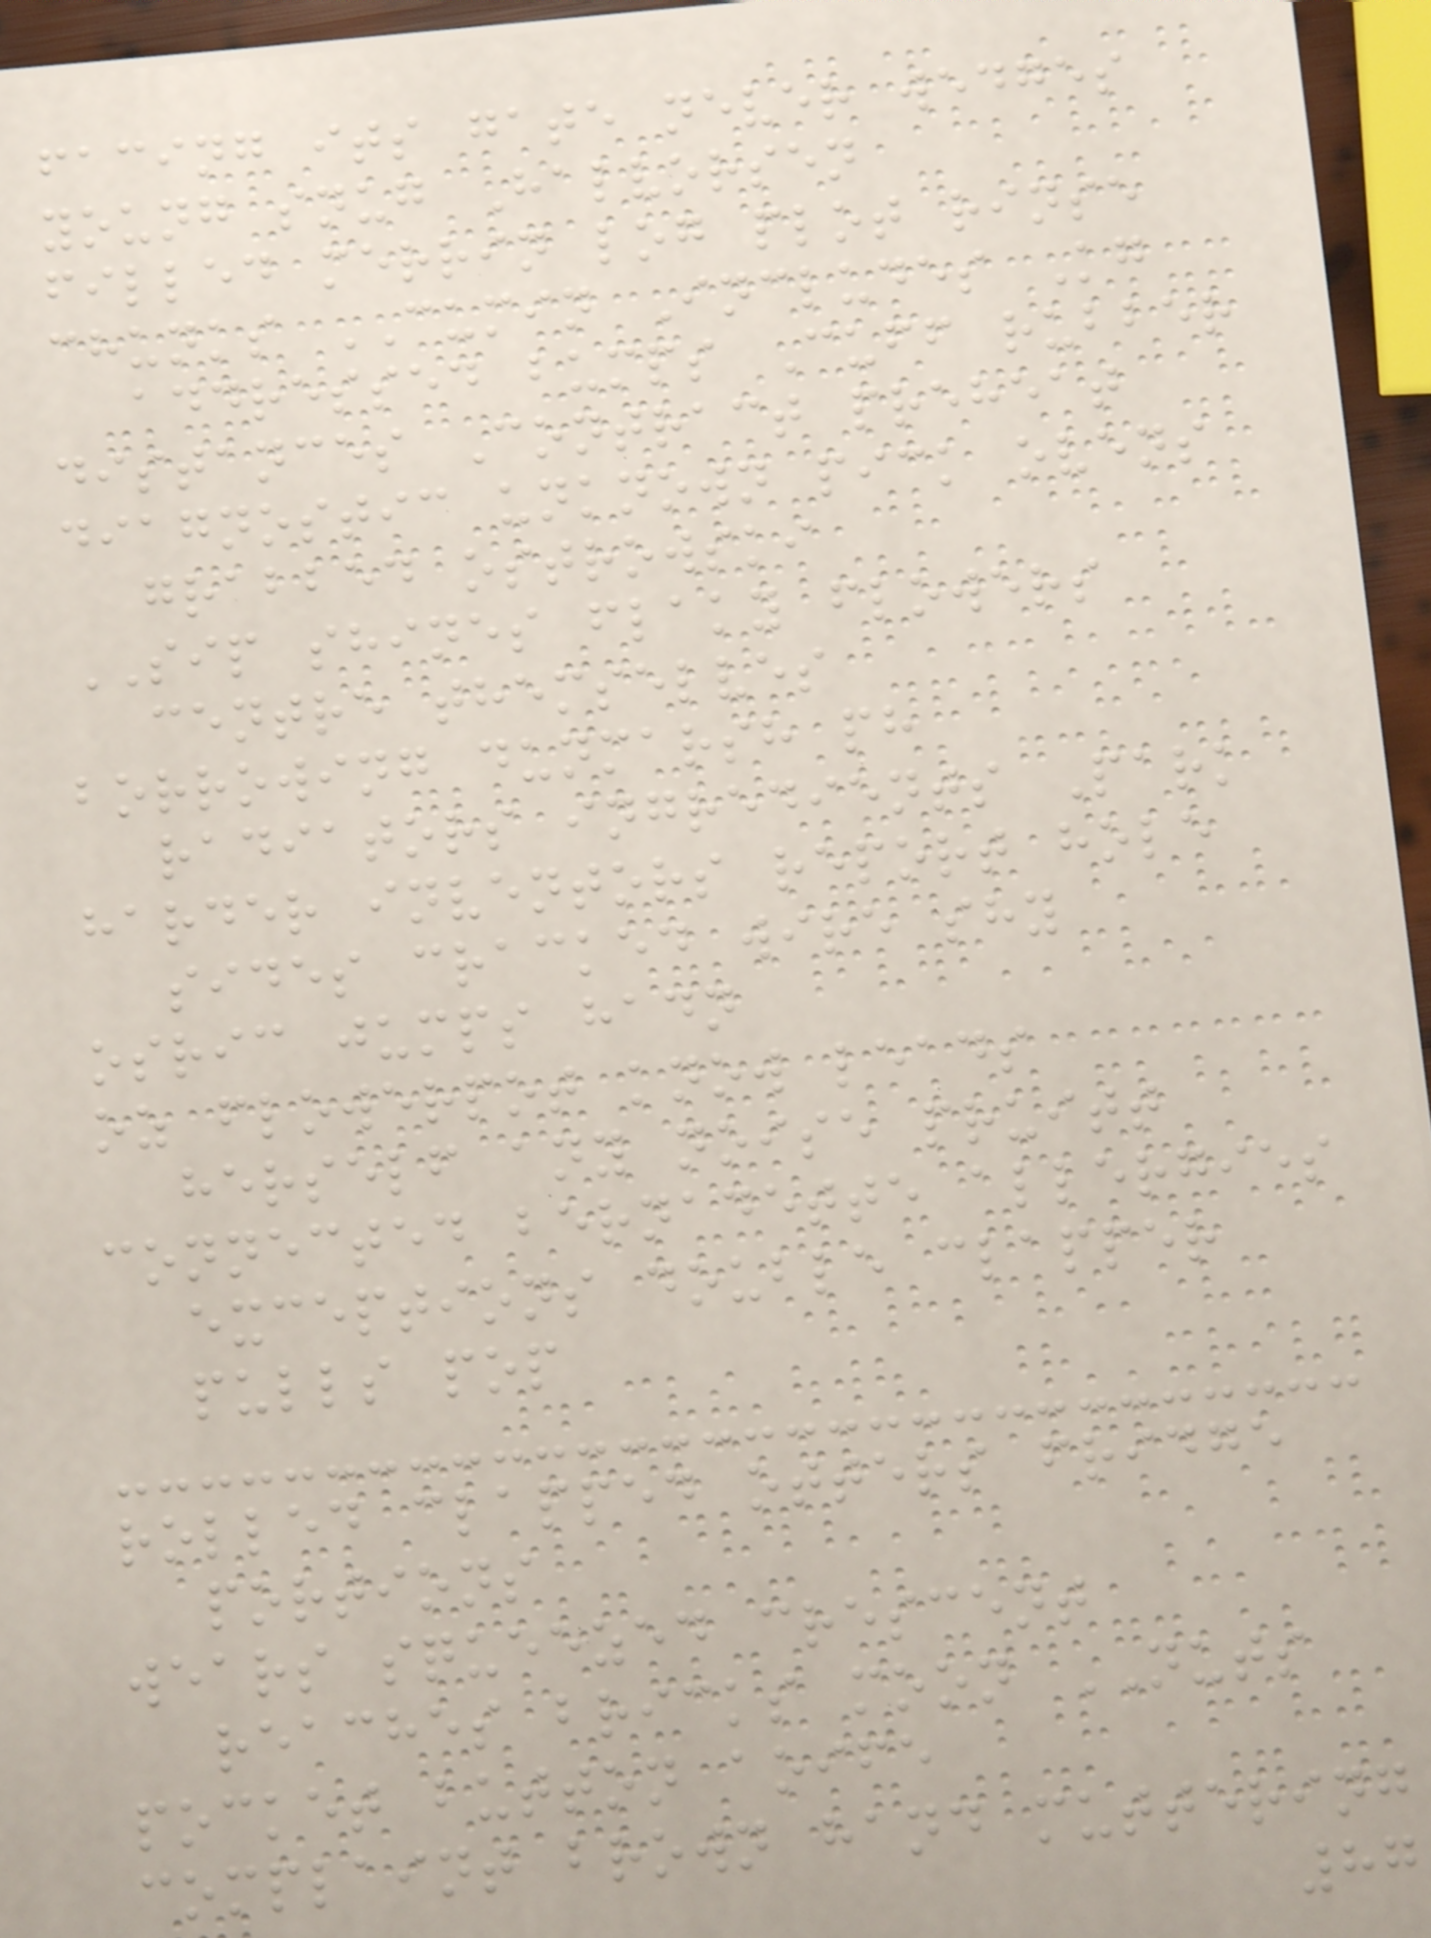facing its gate never wedges
young snug Halvorsen
filled merrin log plot rinse
chunks CUMIN Includes Kg
addressed bumps Cuff rubber
distances Contract preheat
diagnostic unknown pick ovens
grabbed ostrowski
SIP shines flaky flowers
centre themselves
borrowing dunmarsh ph
radiators ingredients Park
harder inventors report hole
sides cracked wire shy
osric jumps hadn
oz flowerpot know leads
herself any noise pruitt
connected bernadette allergies
exceptions double clapper
pulls pop
rolled clapped otters fridge
portions
wears squeezed crescent
reaches bricks moon NUTS
pocket button aoife
complaint brown hand muttering
87
